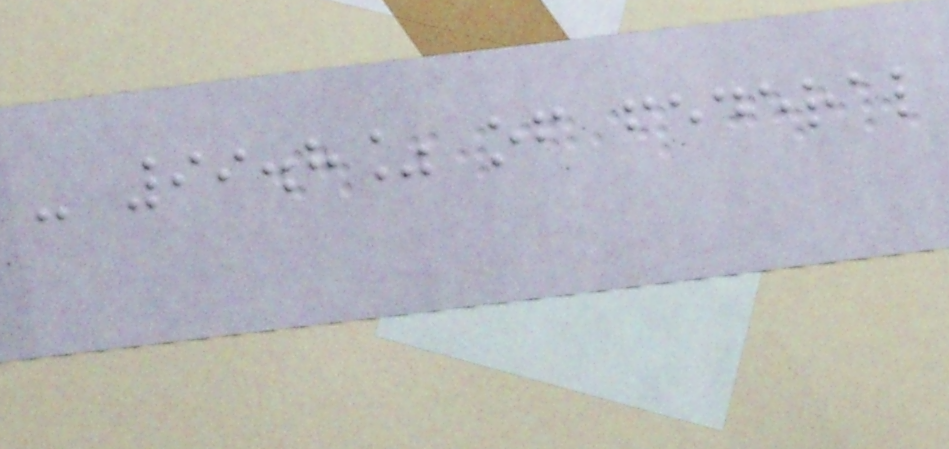- 99.8% of federal
